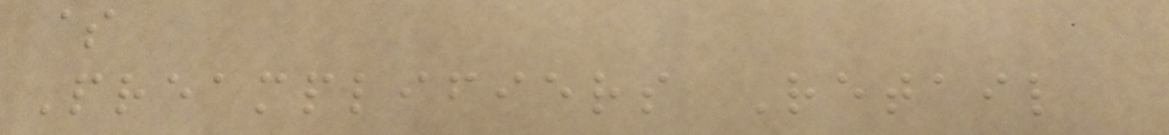$
Preamplifiers Retail
